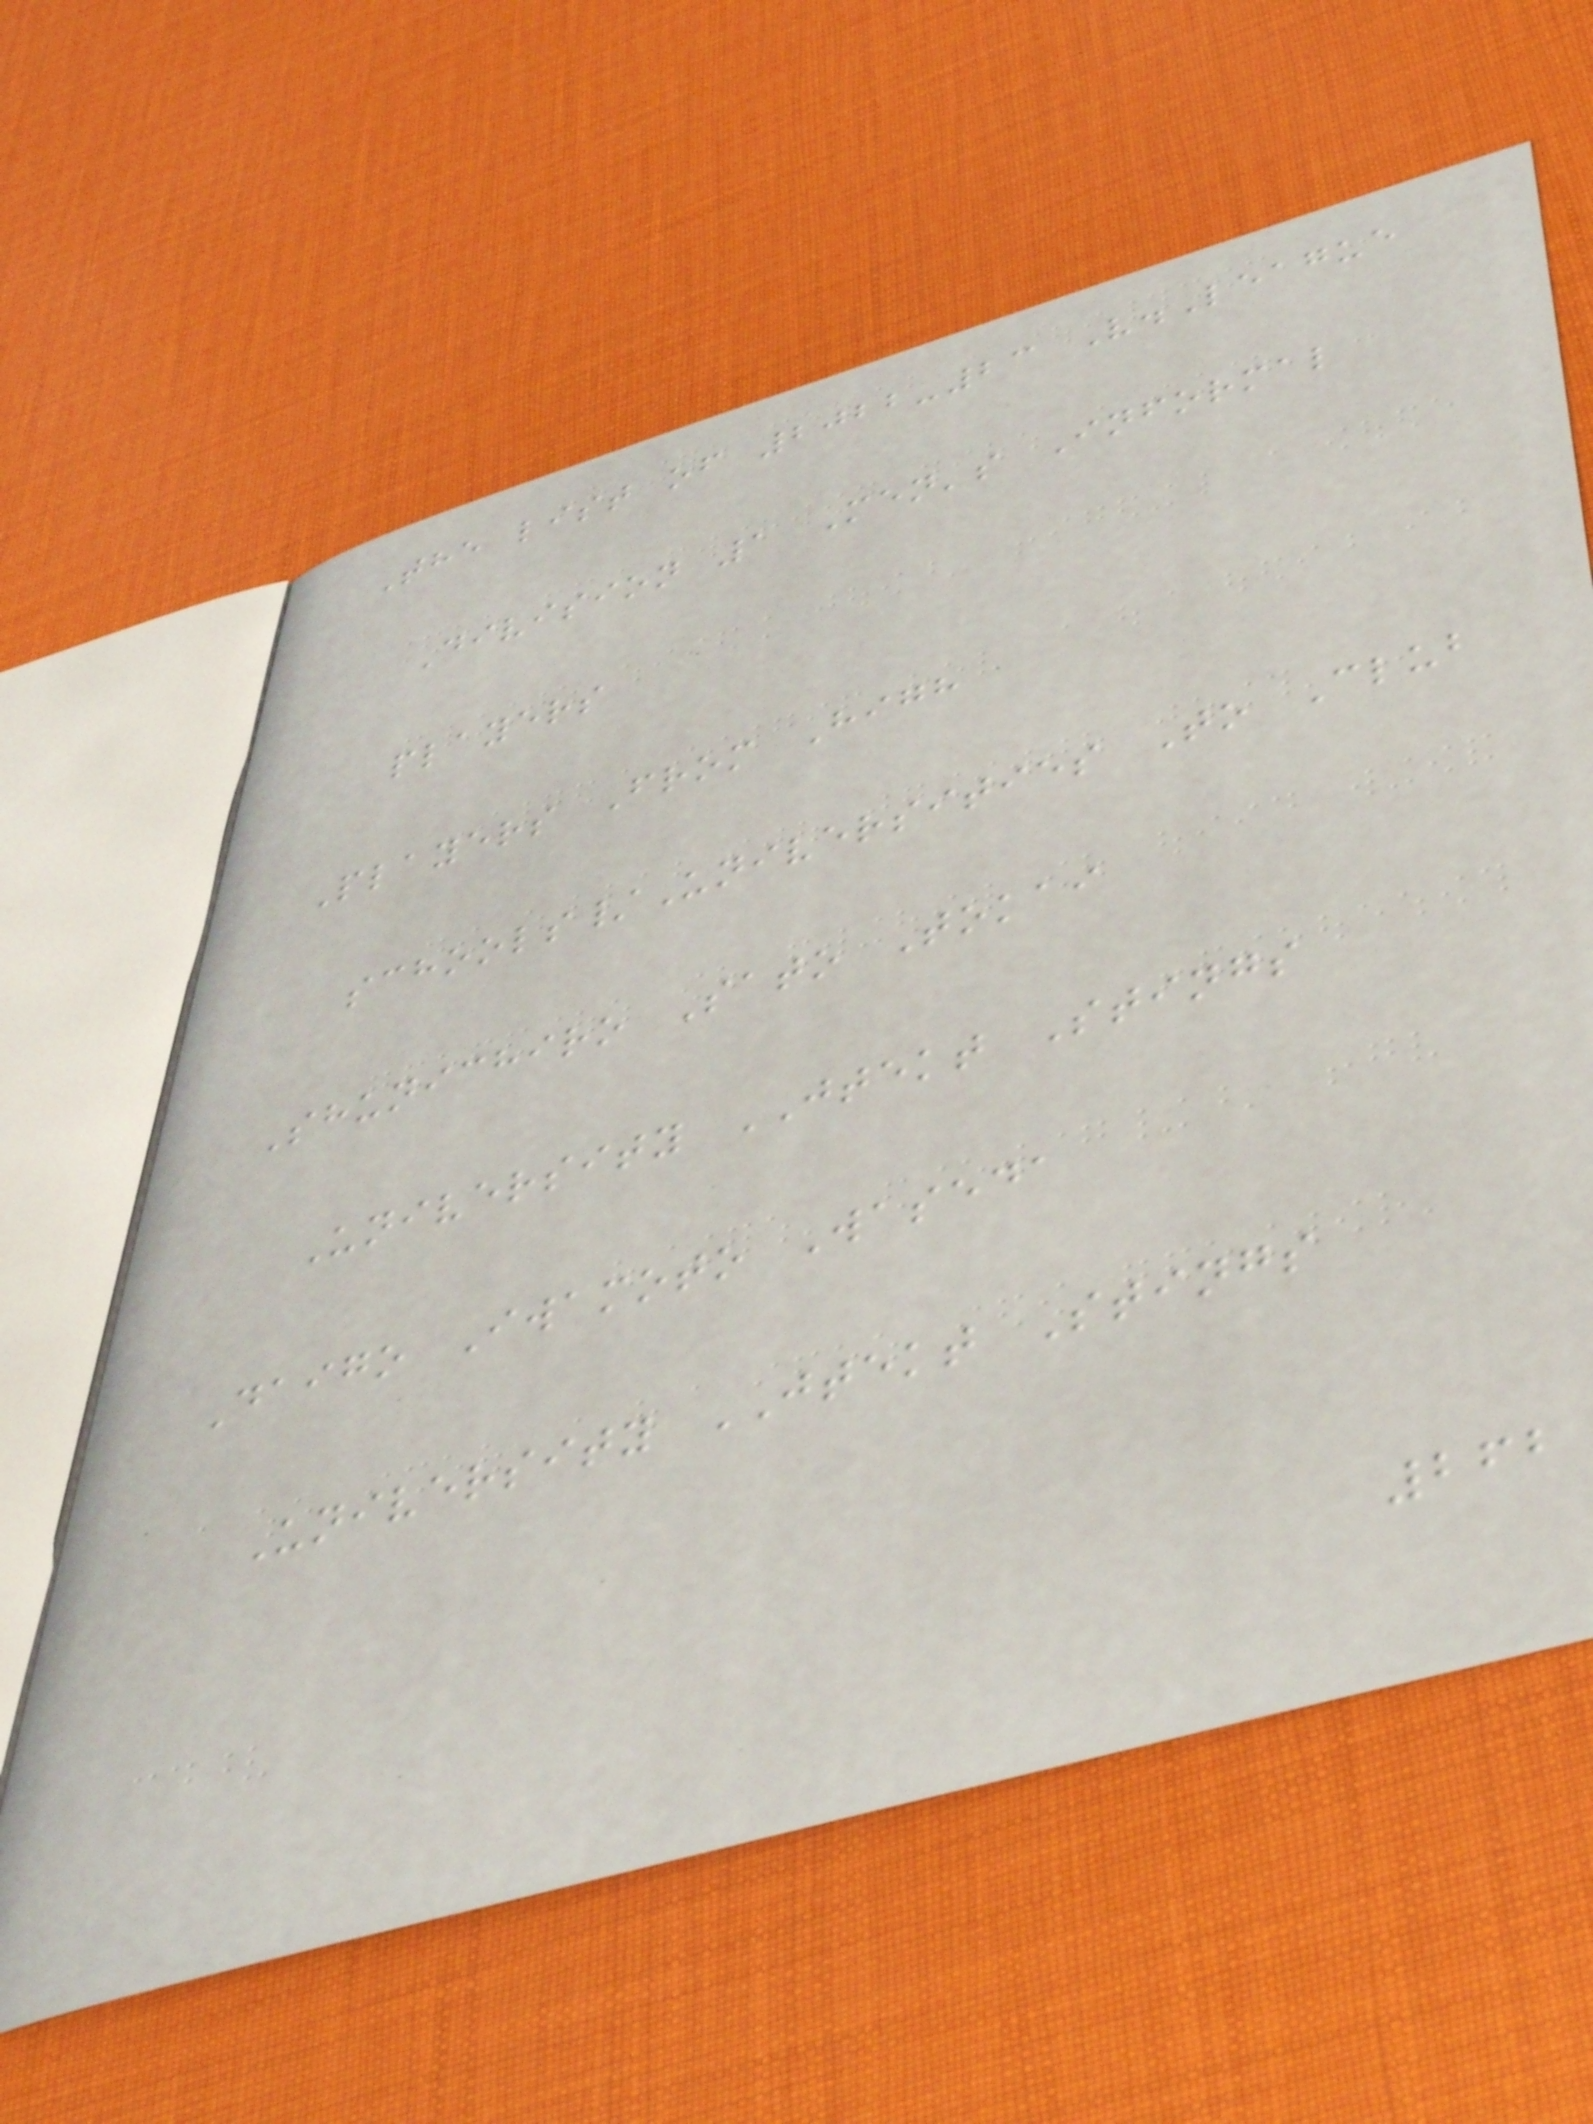The list of 2022-23 V.League
Division 1 Men's Informal
players
Players From High
schools/Universities To Club
Shunichiro Sato Tokai
University JTEKT Stings
Daigo Iwamoto Waseda
University JTEKT Stings
262
